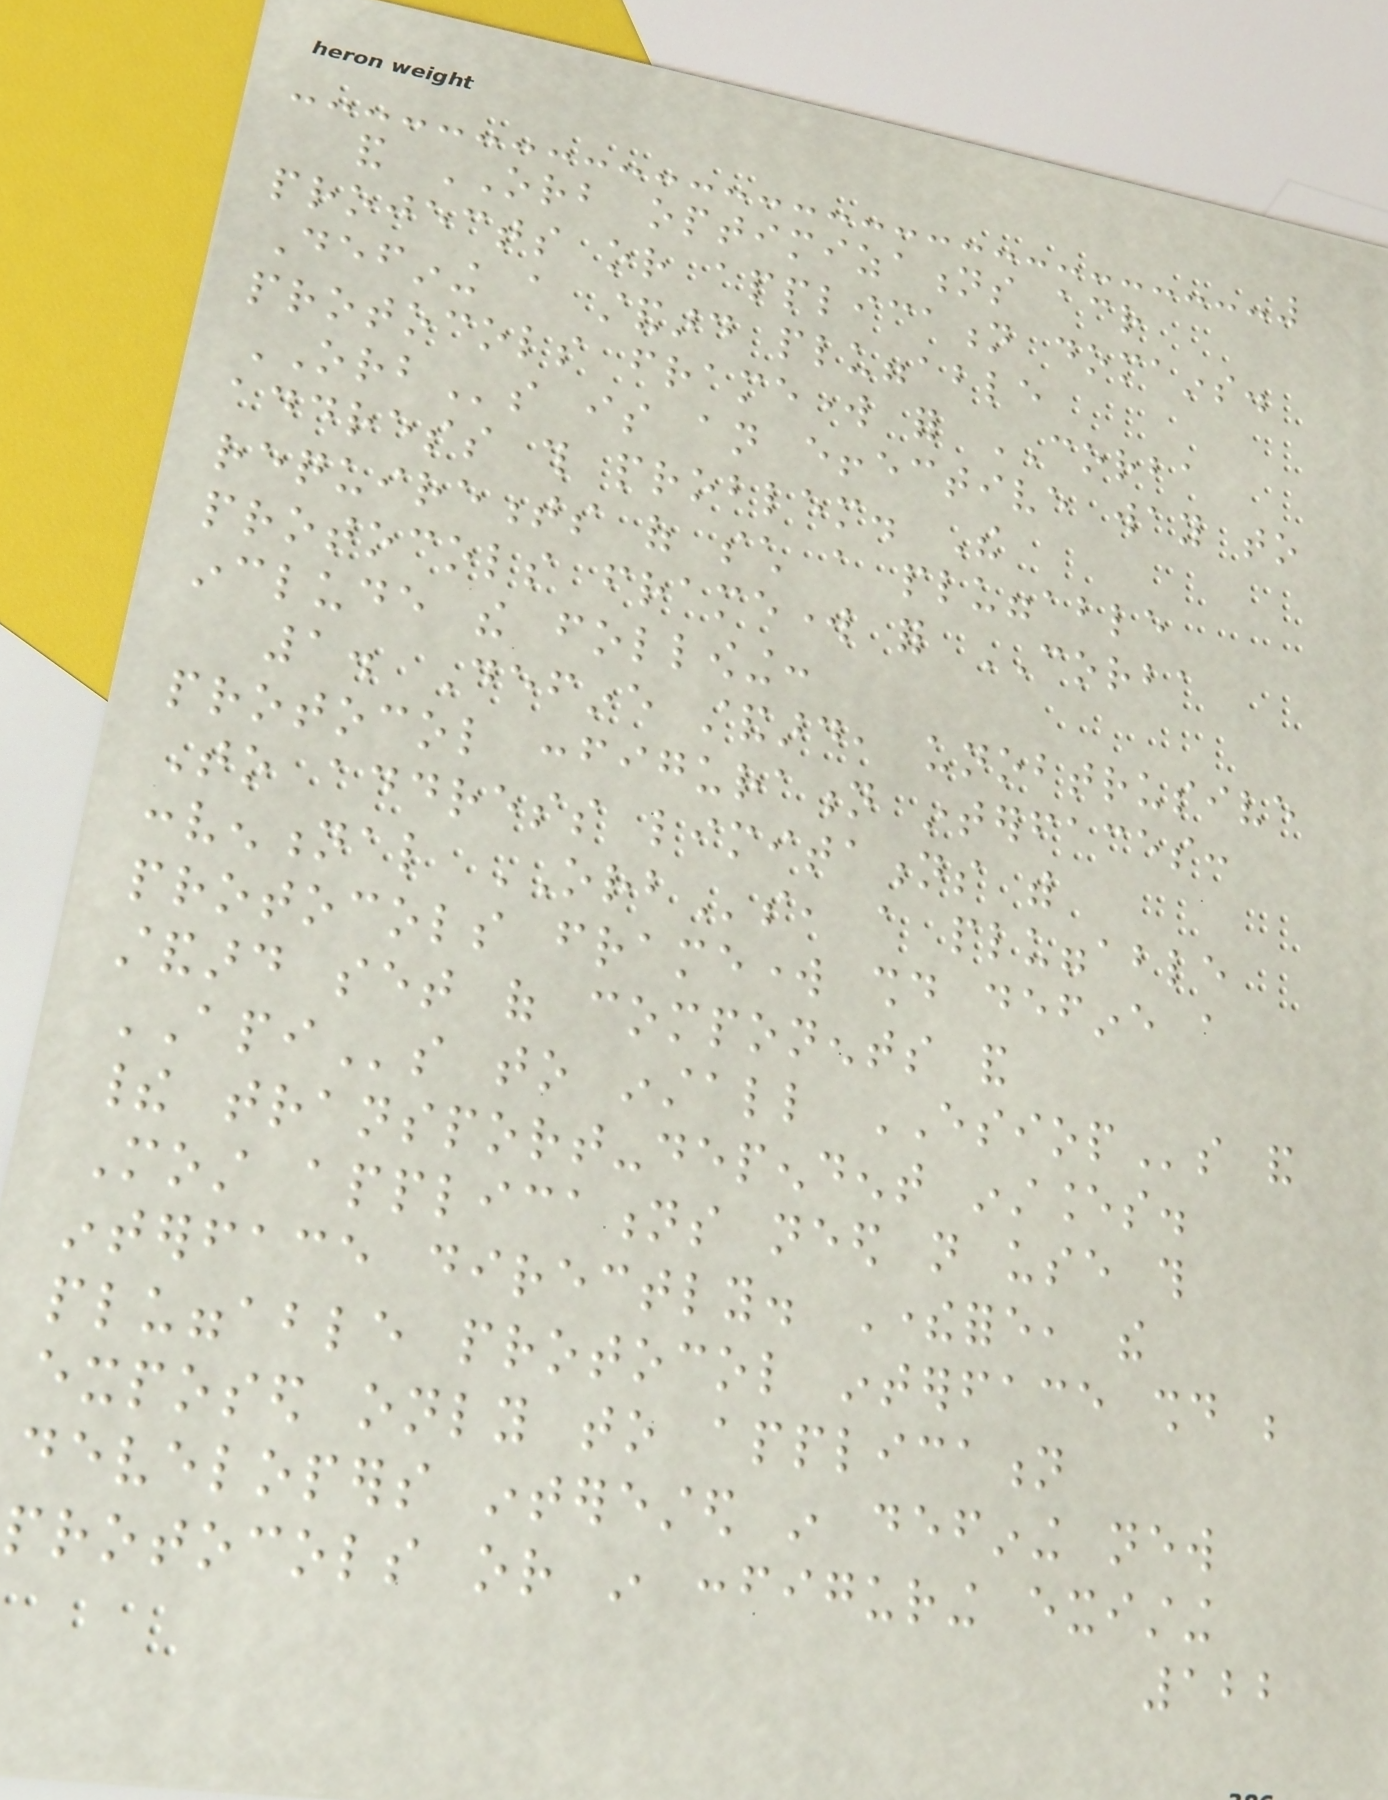and ORB optimizations across
projects or application domains.
Defining a standard pluggable
protocols framework for CORBA
ORBs is an effective way to
address this problem. The
requirements of such a pluggable
protocols framework for CORBA
include the following:
1. Define standard, unobtrusive
protocol configuration interfaces:
To address limitations with
conventional ORBs, a pluggable
protocols framework should define a
standard set of components and
APIs to install ESIOPs and
their transport-dependent instances.
Most applications need not use this
interface directly. Therefore, the
pluggable protocol interface should be
exposed only to application
developers interested in defining new
protocols or in configuring existing
122
